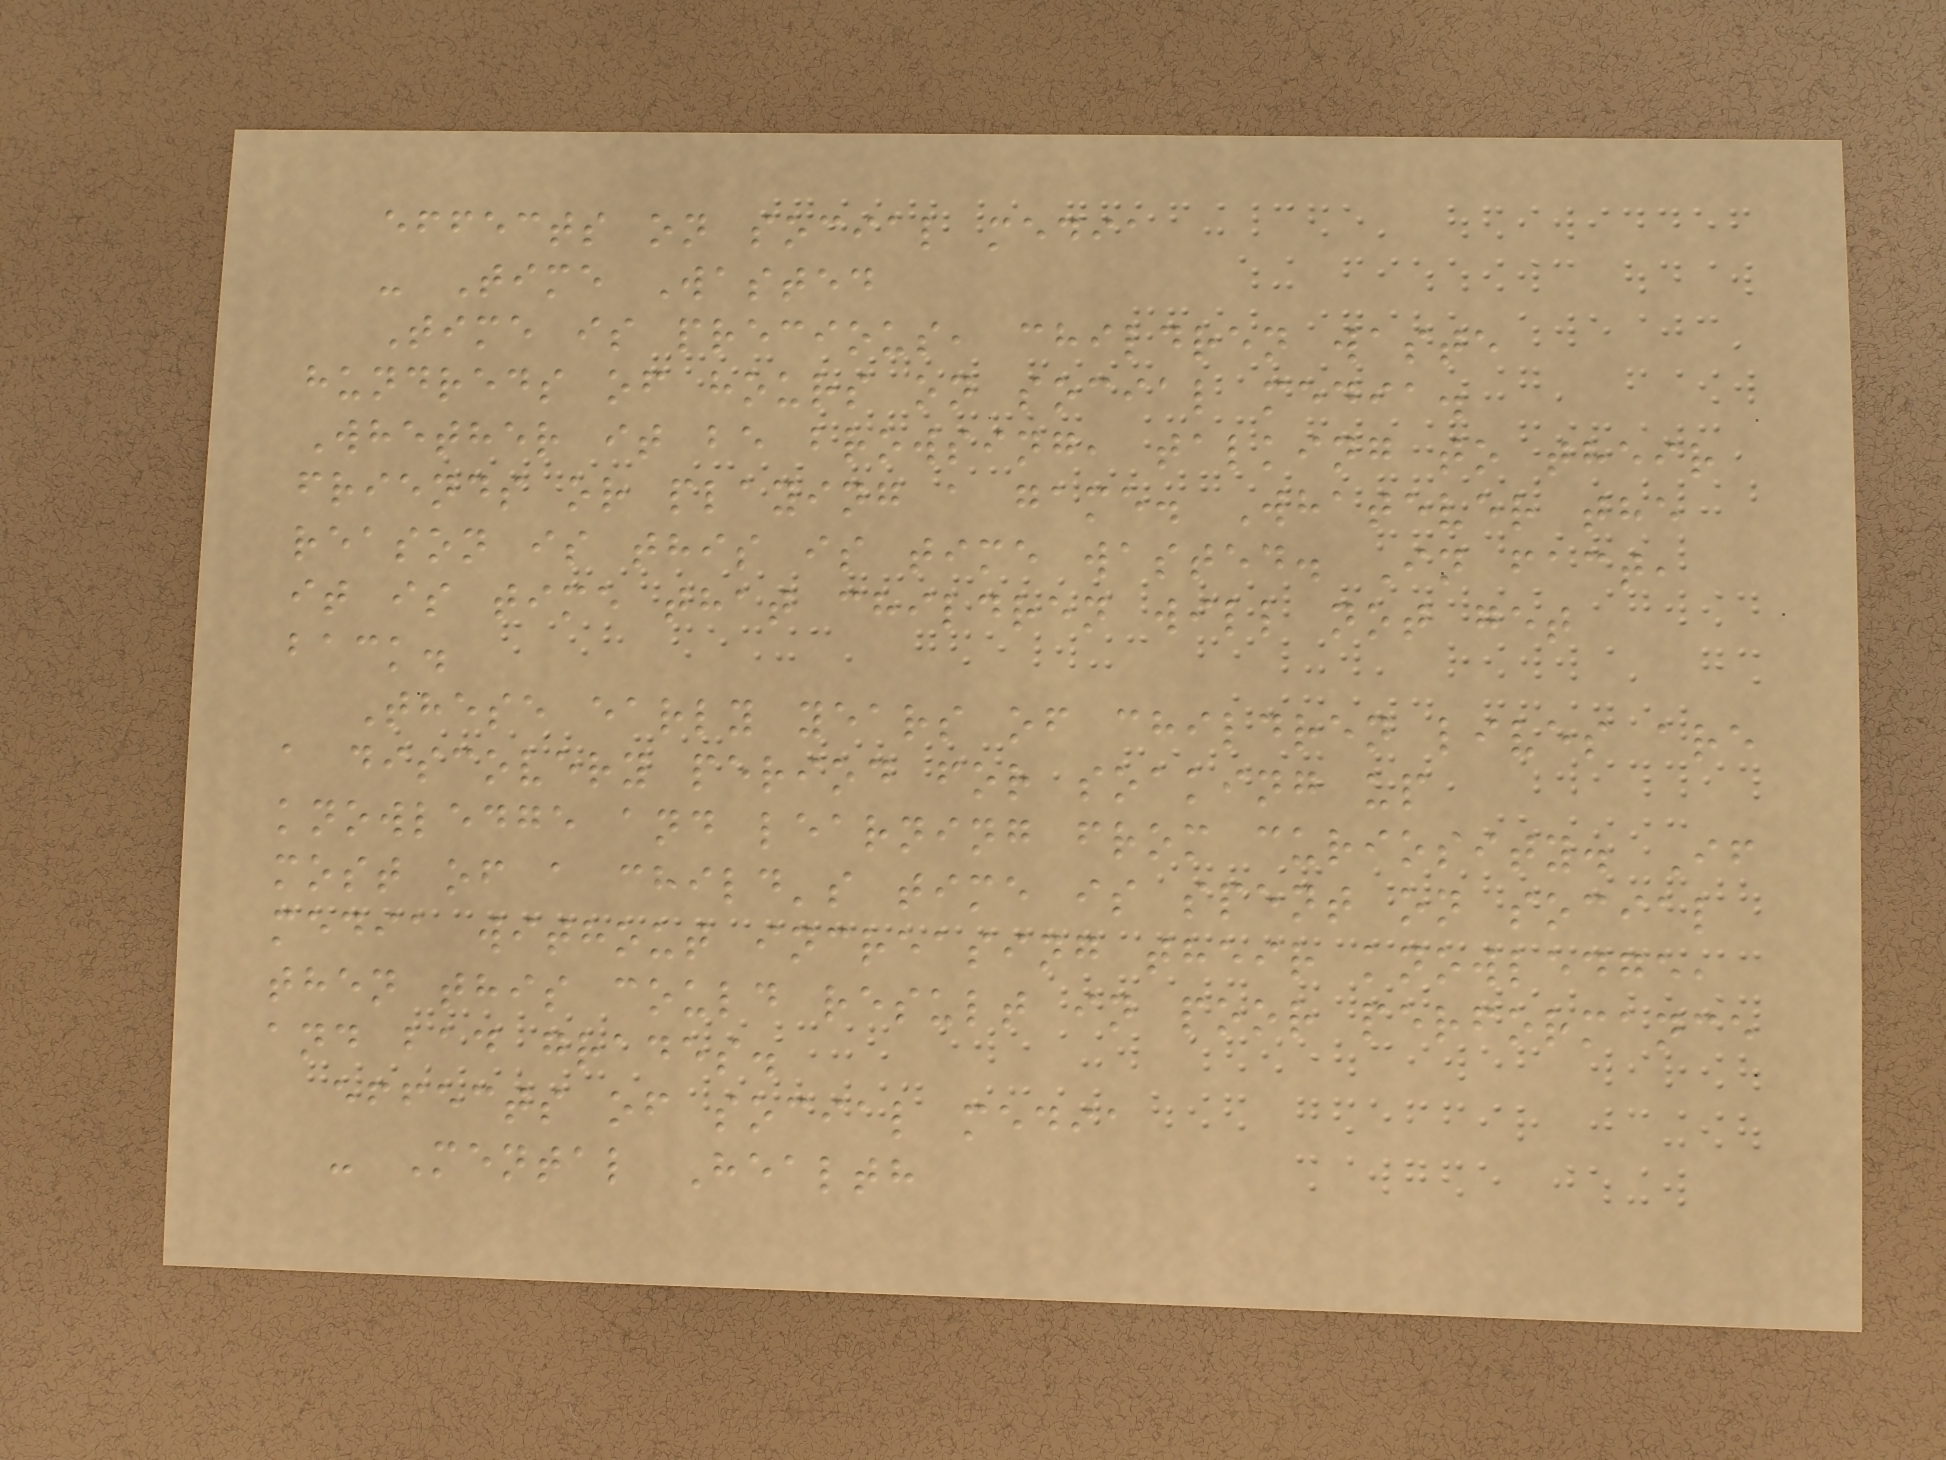effects on social media
- Time Wasted
Time is precious, children waste
hundreds of hours on social media.
Whether it be browsing, talking to their
friends or playing a game. Whatever the
reason is this is time wasted. In fact,
it is time that children will not get
back.
These early years of children lives are
a discovery period for soaking up
knowledge and learning from curiosity. If
most of a child's time is spent on social
media without increasing their knowledge,
then this could result in poor performance
and bad grades.
effects of social media
- Mental Health
